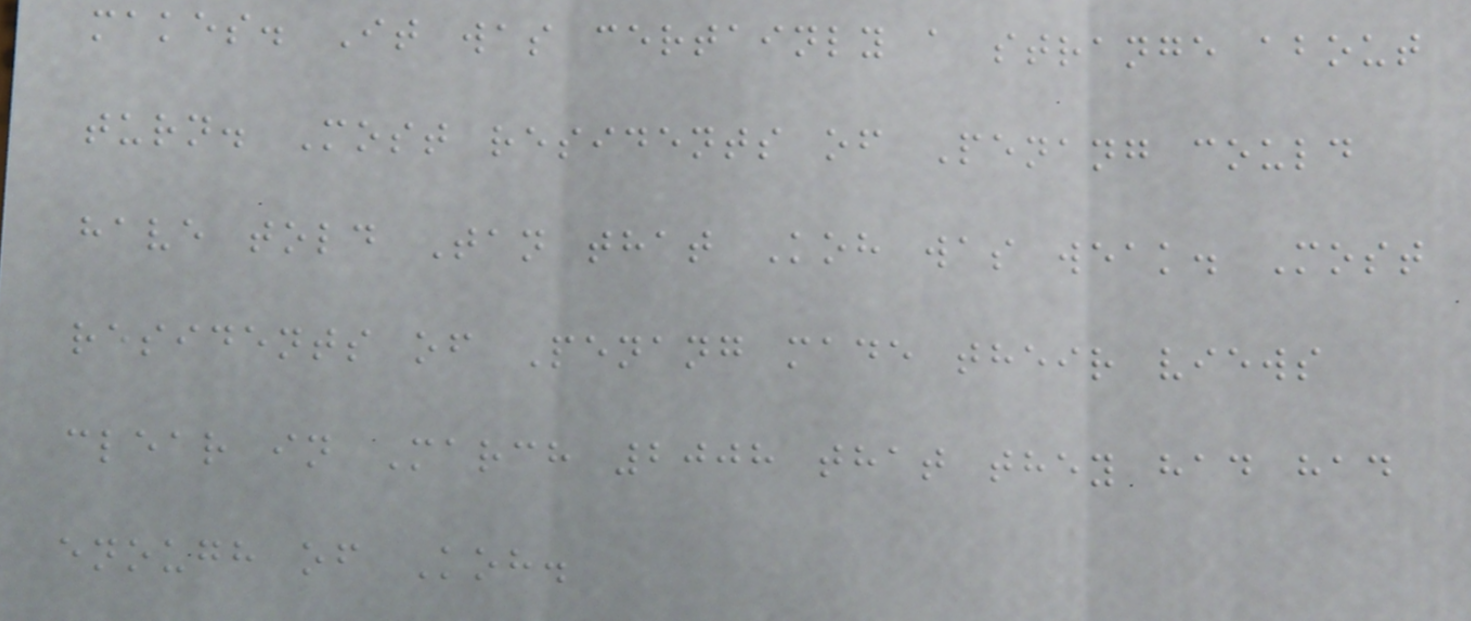makes. It was certainly a strange about
turn. Most residents of Penang could
have told Tan that Koh was weak. Most
residents of Penang made their views
clear in March 2008 that they had had
enough of Koh.
